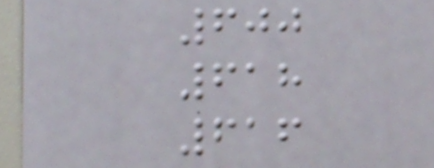600
618
616
